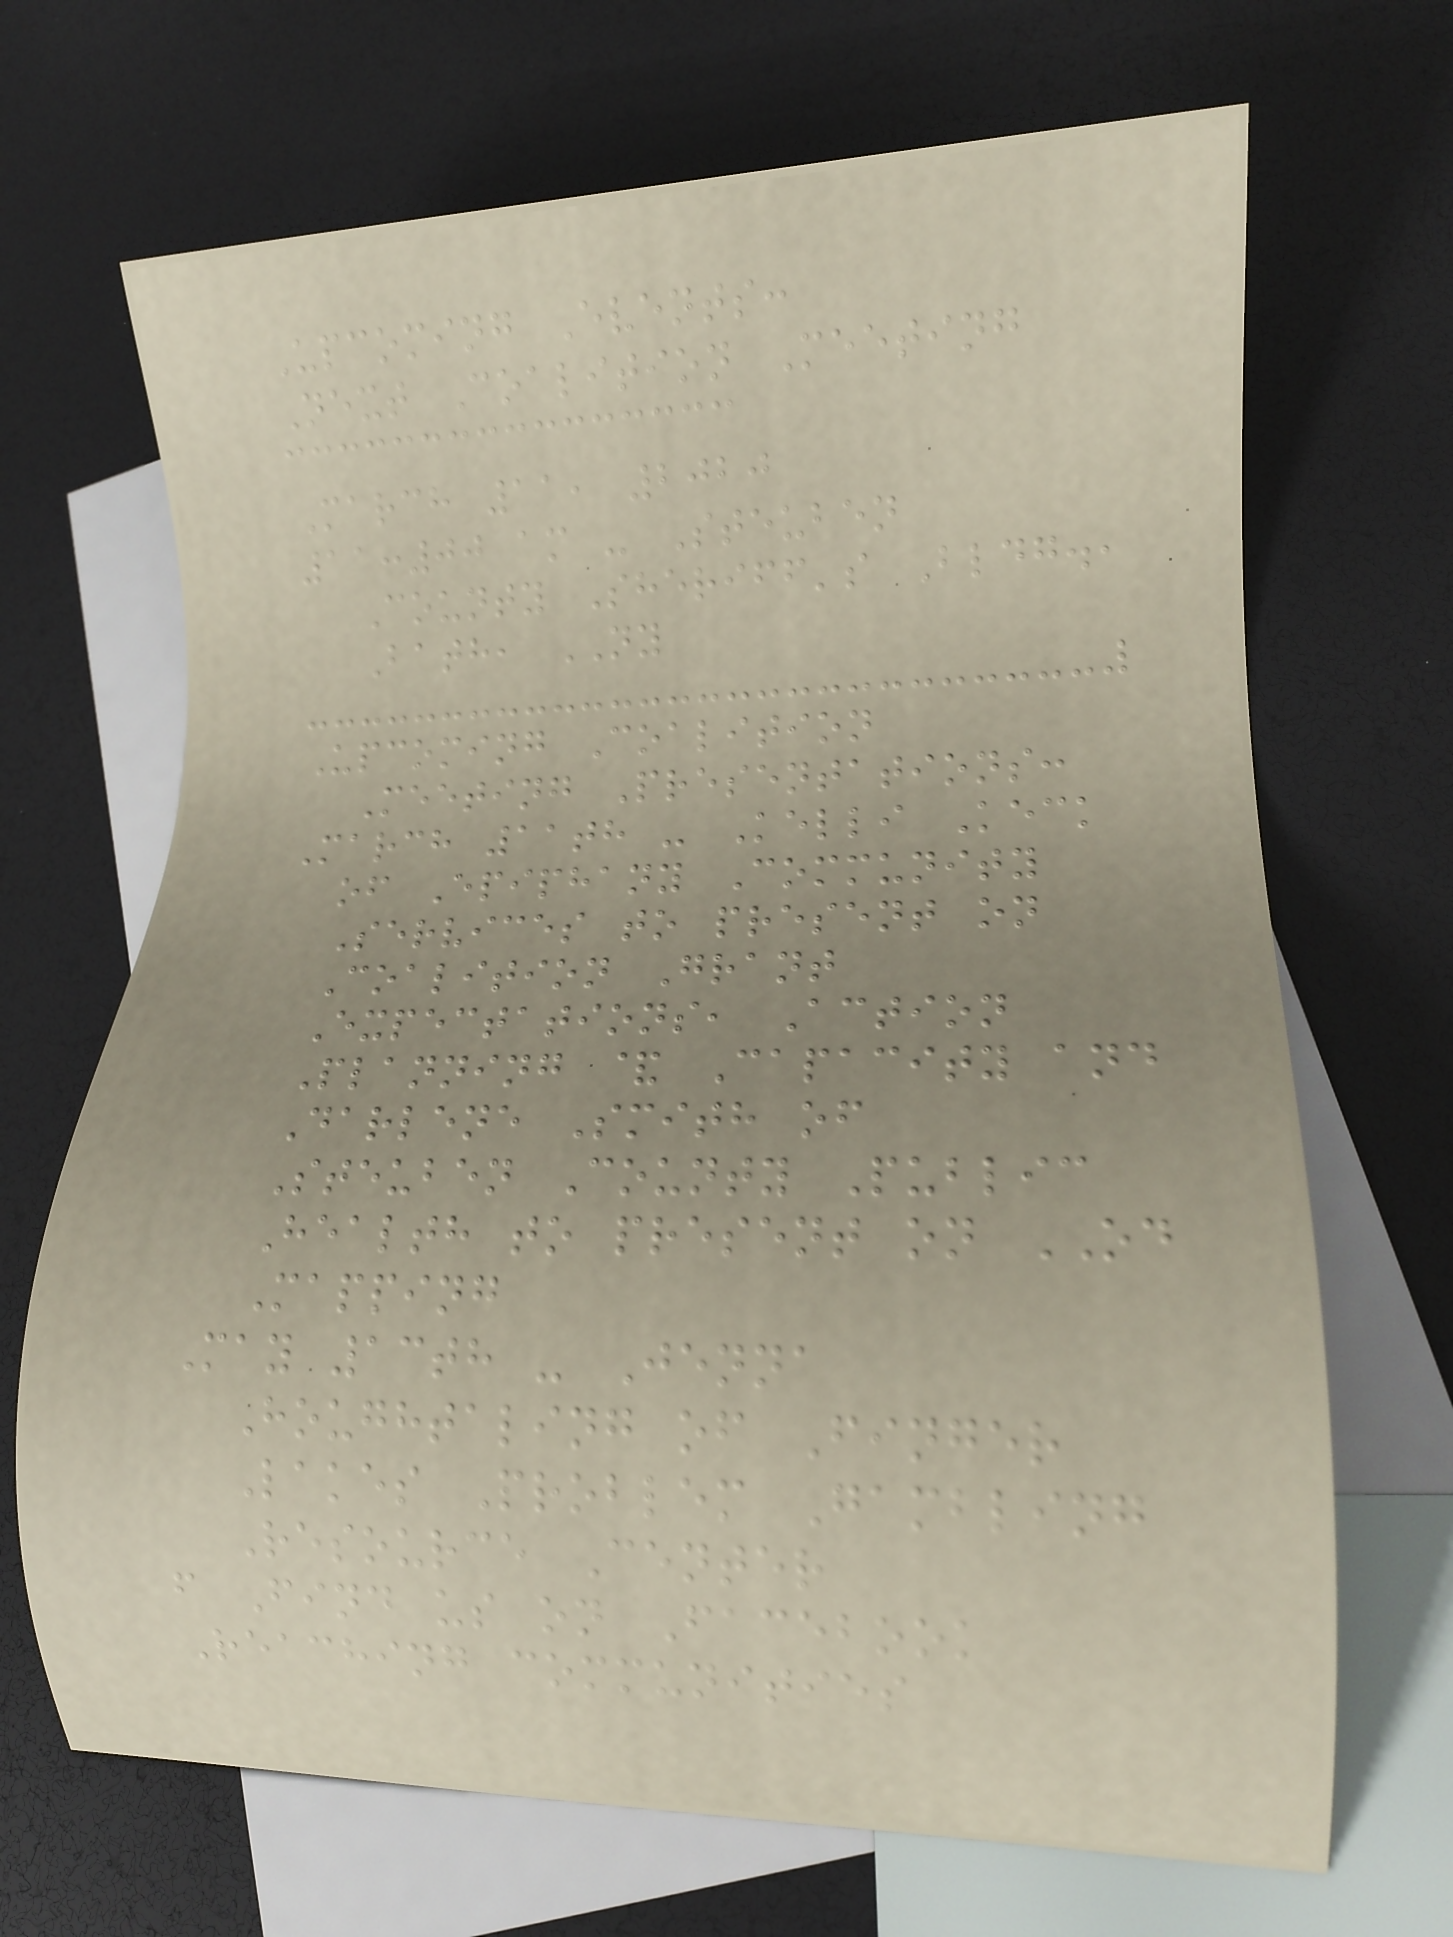Upcoming Events:
Next Coalition Meeting
March 11, 2020
11:00 am - Steuben
County Sheriff's Bldg.,
Bath, NY
Upcoming Coalition
Meeting Presentations:
March 11th - Kelli Keck
of Epiphany Community
Services to present on
Coalition Grant
Expectations, Action
Planning & Capacity and
Darlene Smith of
Steuben County Public
Health to present on OD
Mapping
May 13th - Jenna
Houghtaling of Finger
Lakes Problem Gambling
Resource Center
f Find us on Facebook
Reaching communities
